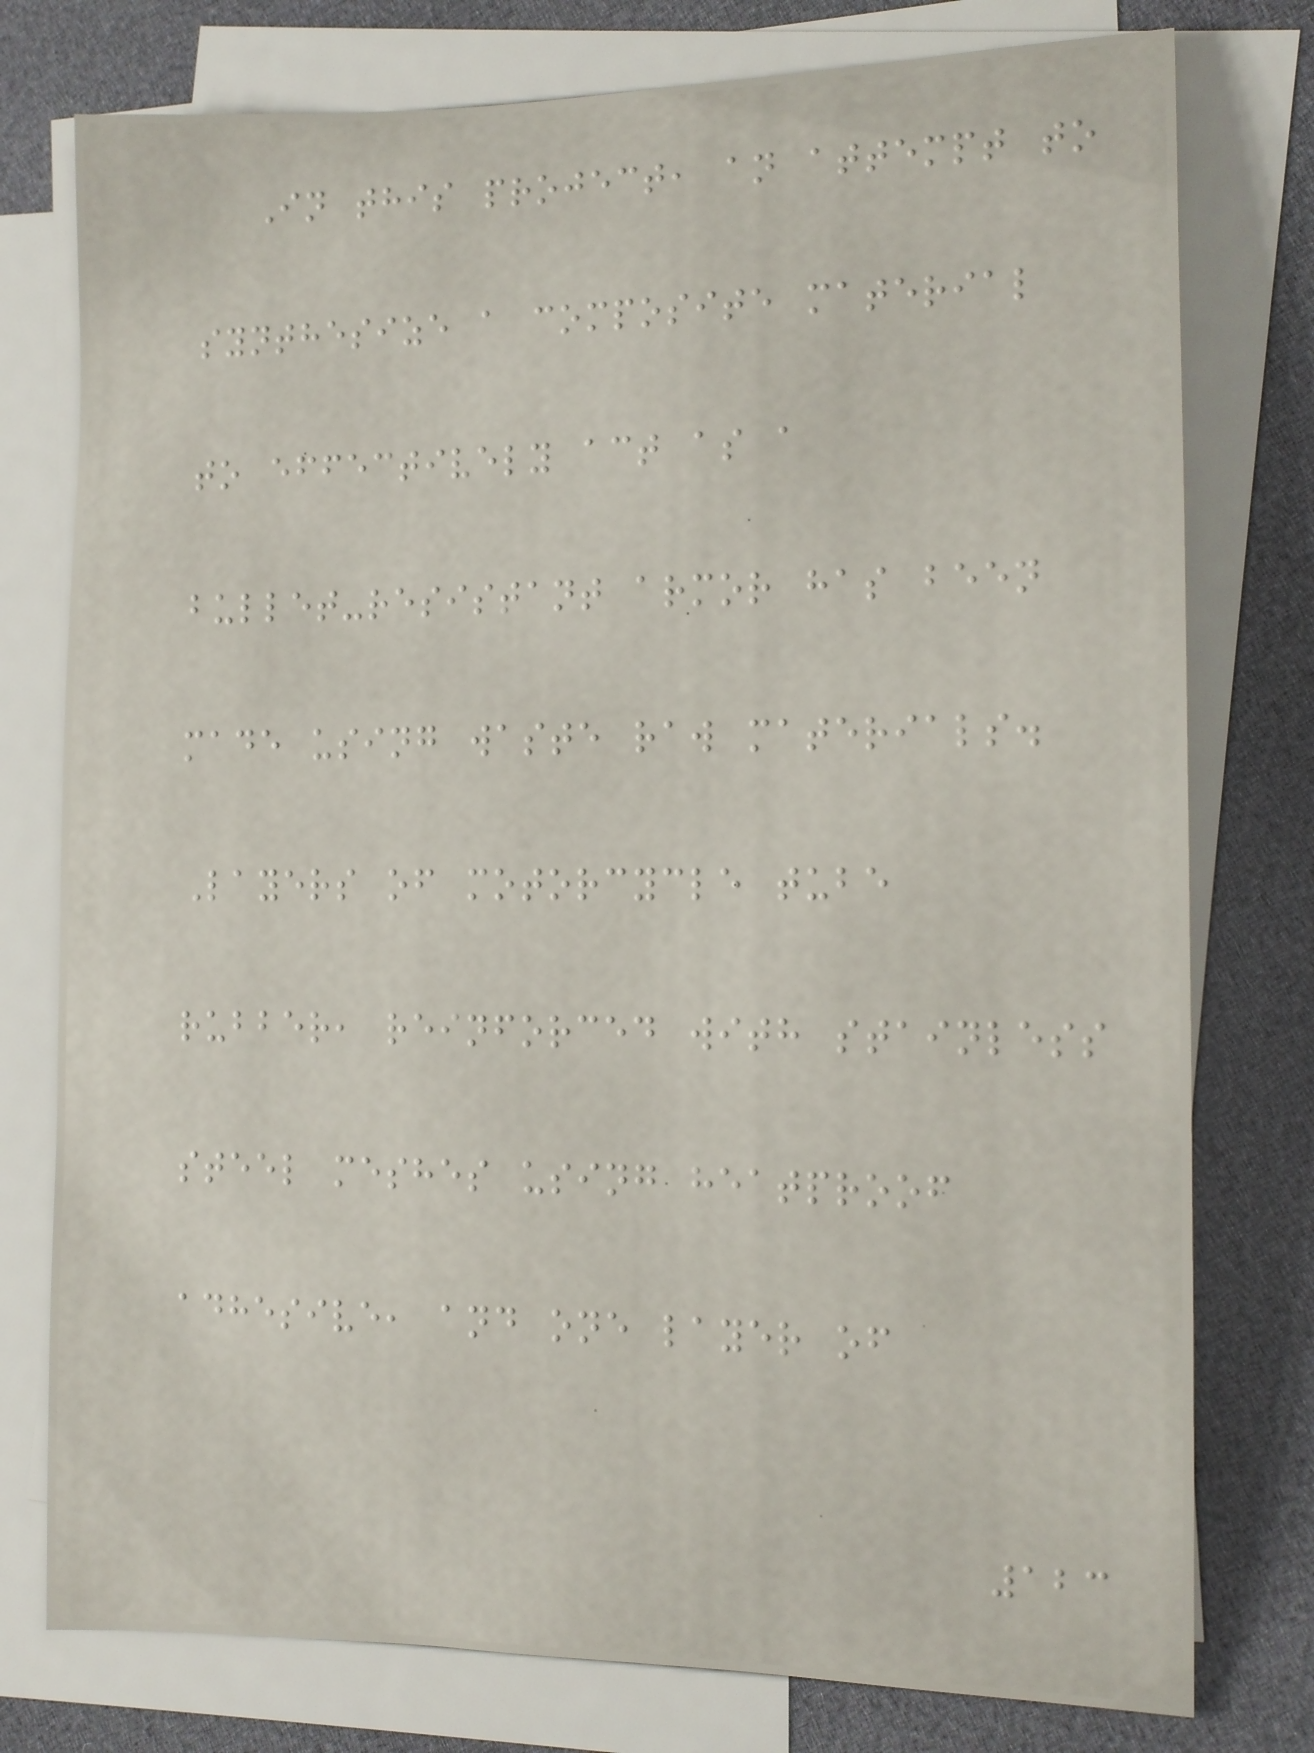In this project, an attempt to
synthesize a composite material
to effectively act as a
bullet-resistant armor has been
made using waste raw materials.
Layers of motorcycle tube
rubber, reinforced with stainless
steel meshes using heatproof
adhesive, and one layer of
123
